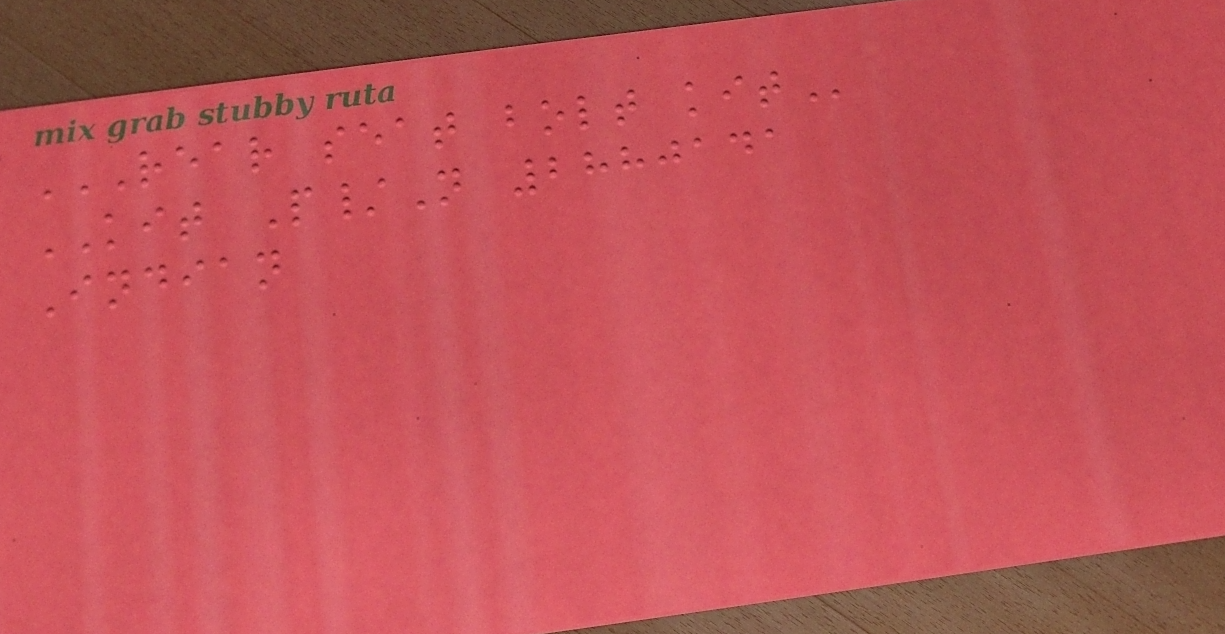REAR SEAT BOLT KIT
KIT P/N 2880141
Indian
